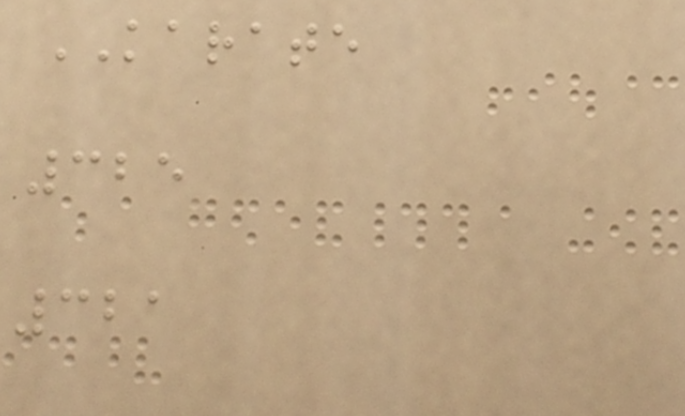KARATE
325
321
